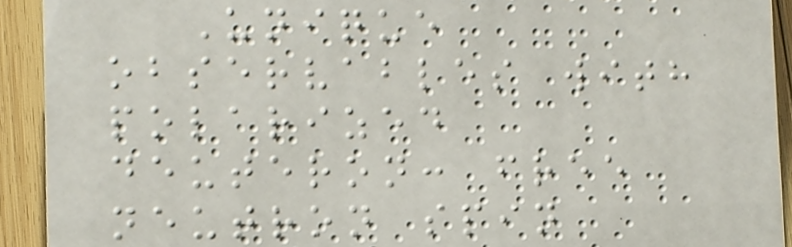Unique
observables with
polarized
deuteron: free
neutron spin
